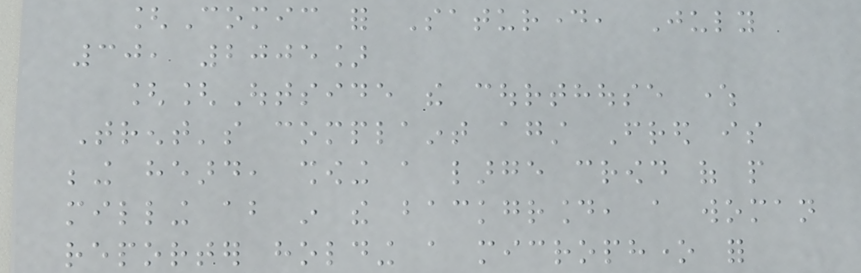[Comic for Saturday, July
30, 2005]
[[Outside the courthouse where
Trent's complaint against Fred is
being heard, showing a large crowd of people
milling about in the background, a woman
reporter holding a microphone for
